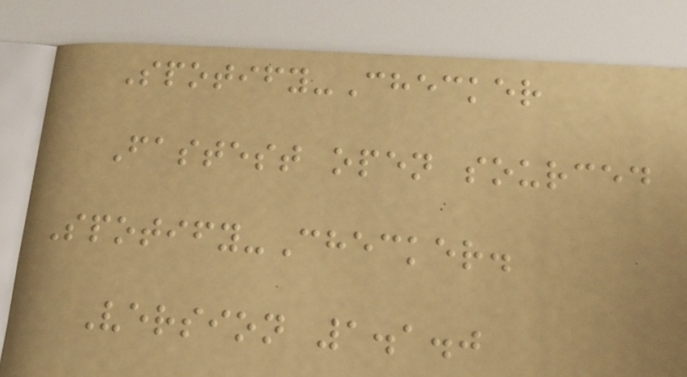Spotify-Checker
Fastest open sourced
Spotify-Checker.
Version 1.1.0
